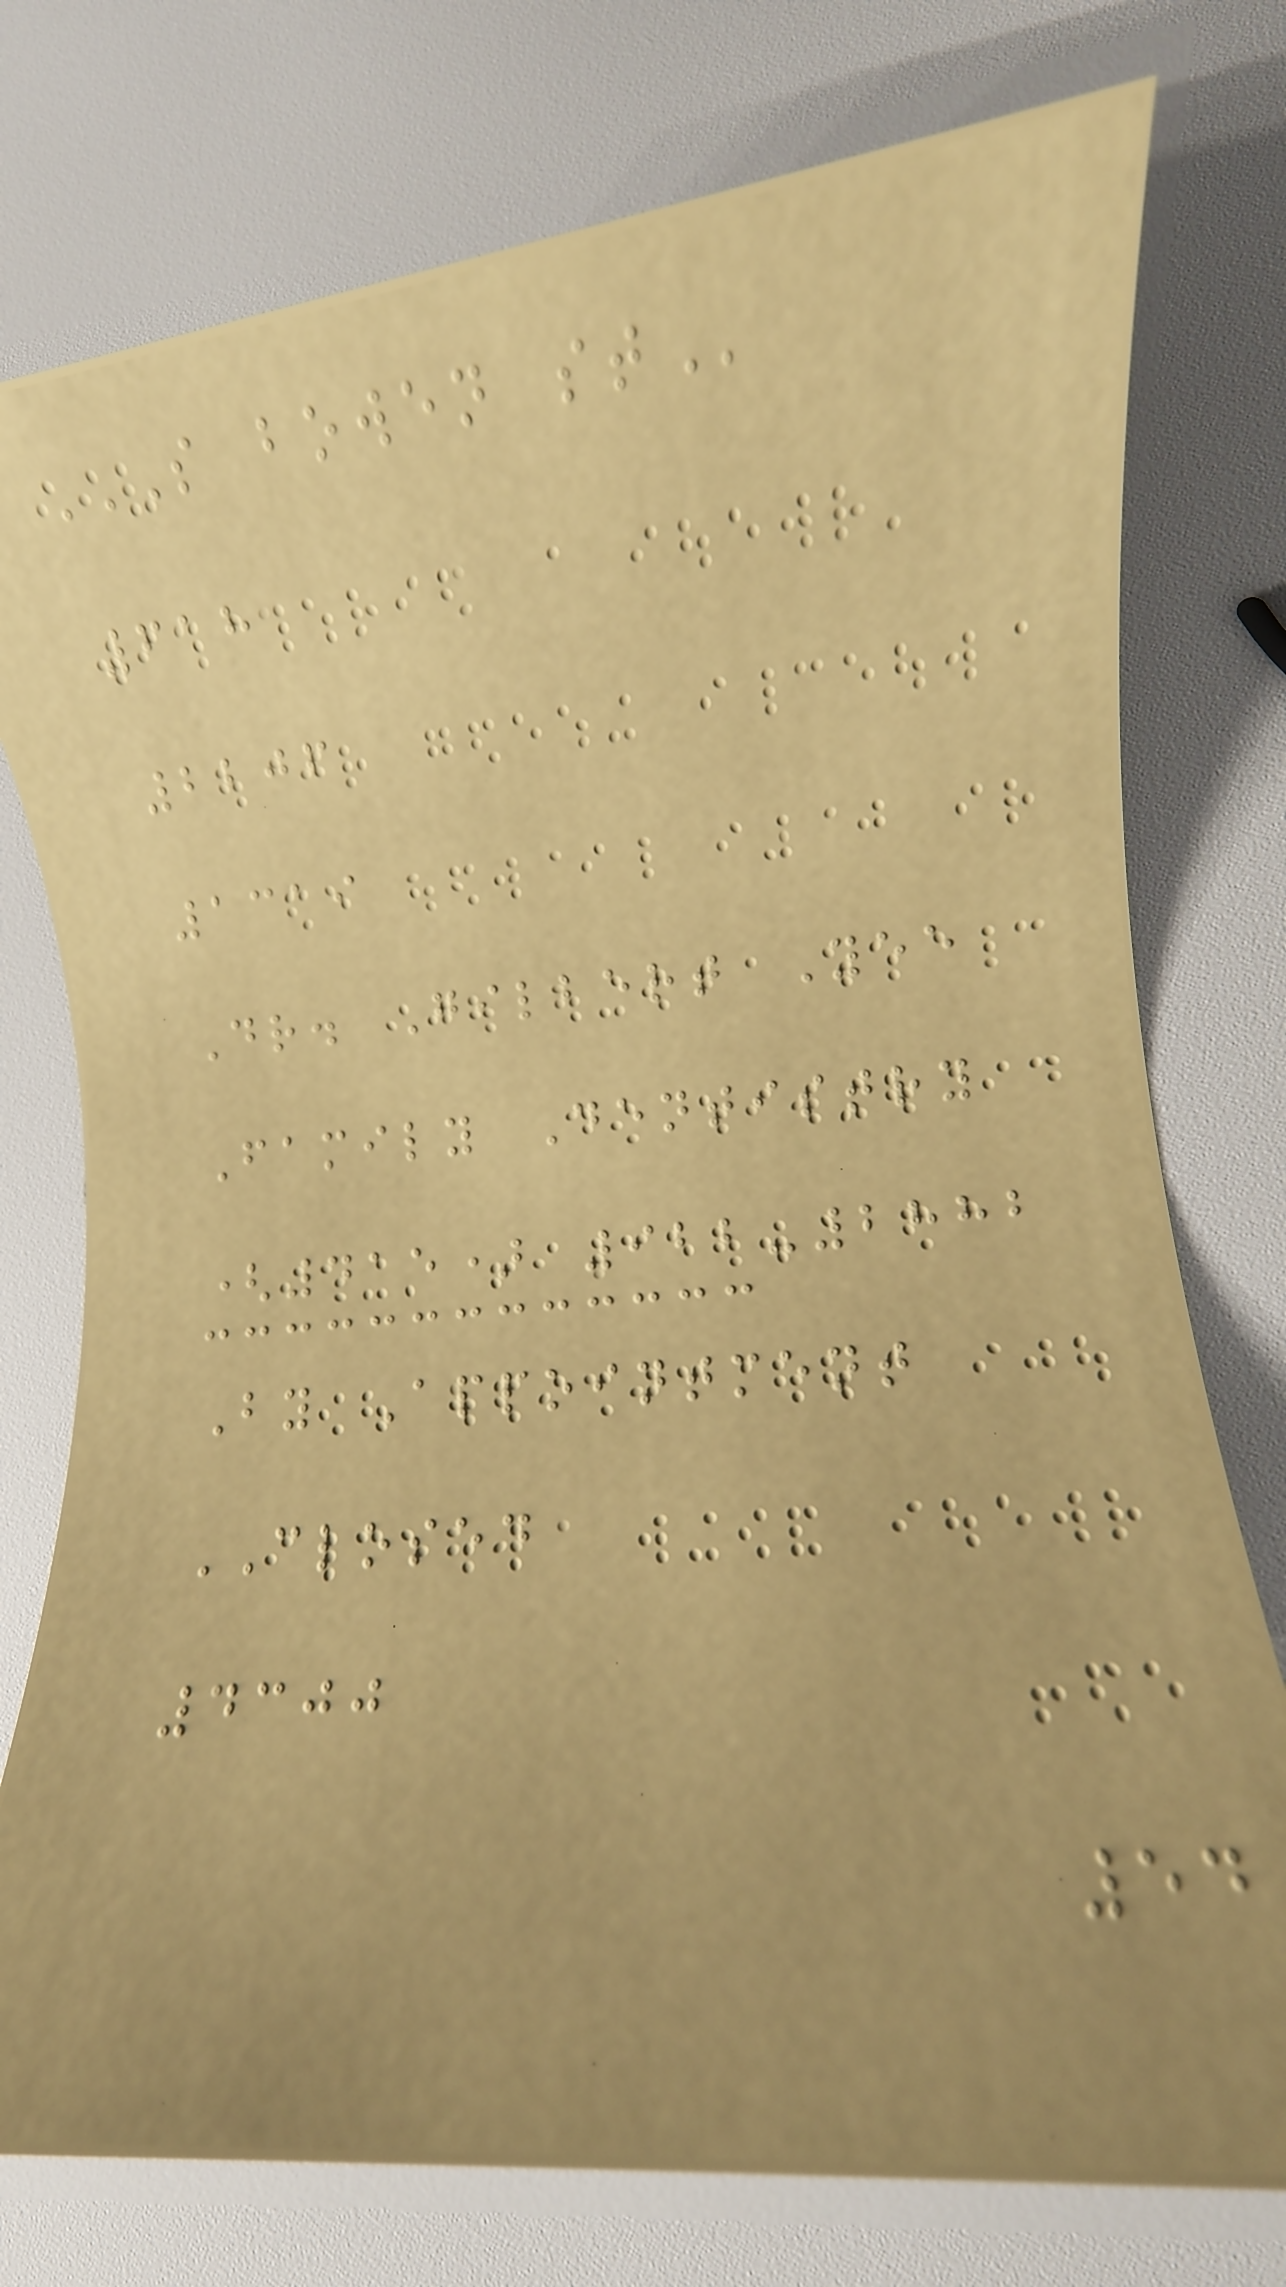S BOWEN ST
618
2206
1319
Dr. Gilbert Yee
Family Dentistry
(415) 922-2882
By Appointment
CLOSED
4300
54
